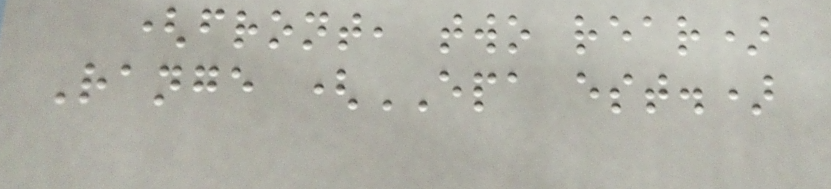(front, two rear)
Range (EPA est.)
